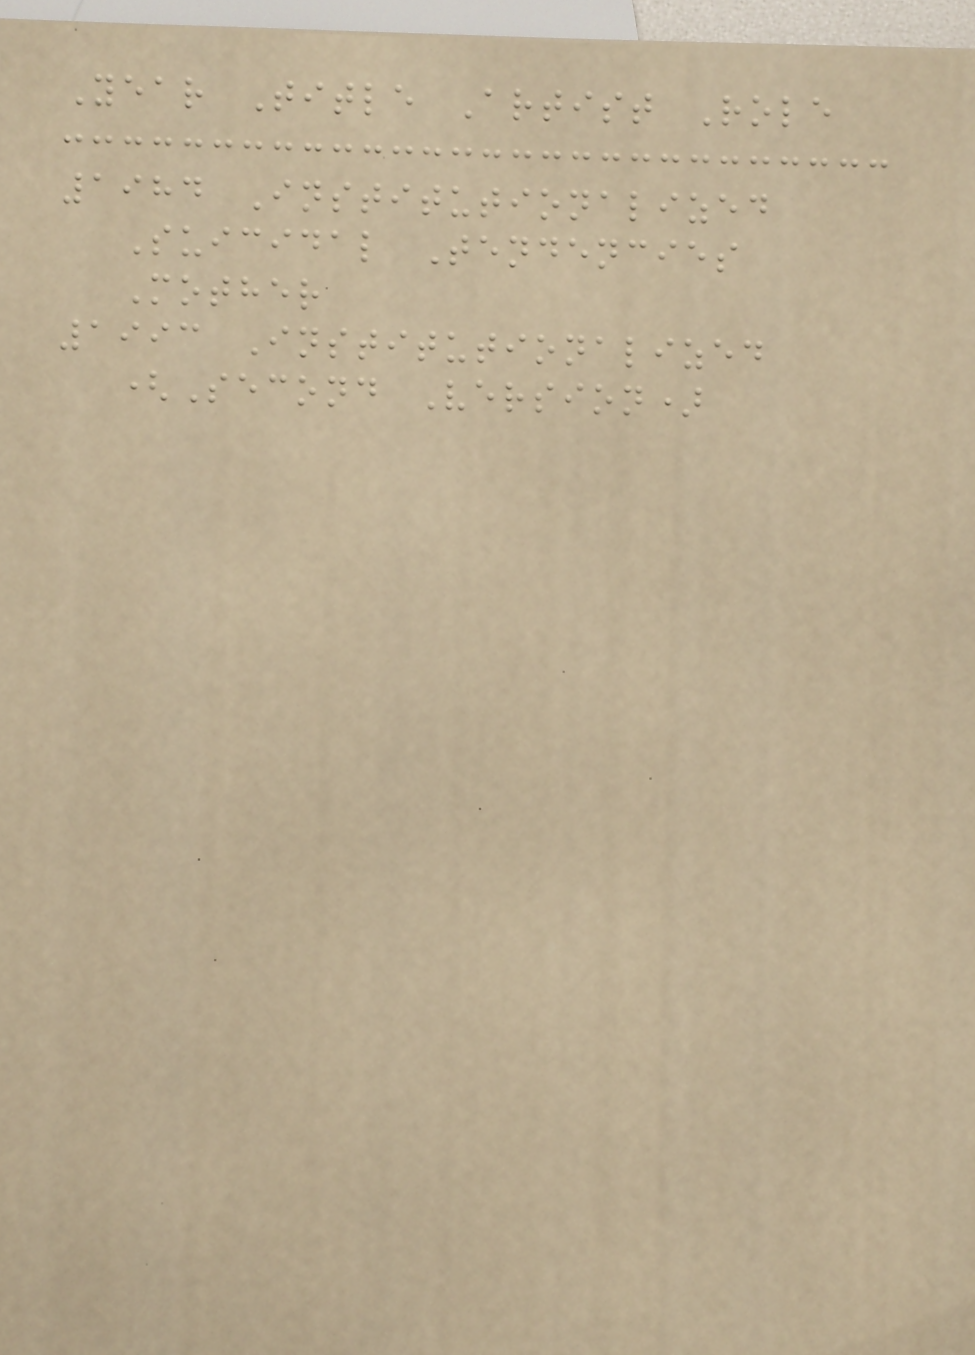Year Title Artist Role
1984 Institutionalized
Suicidal Tendencies
Mother
1993 Institutionalized
(Second Version)
